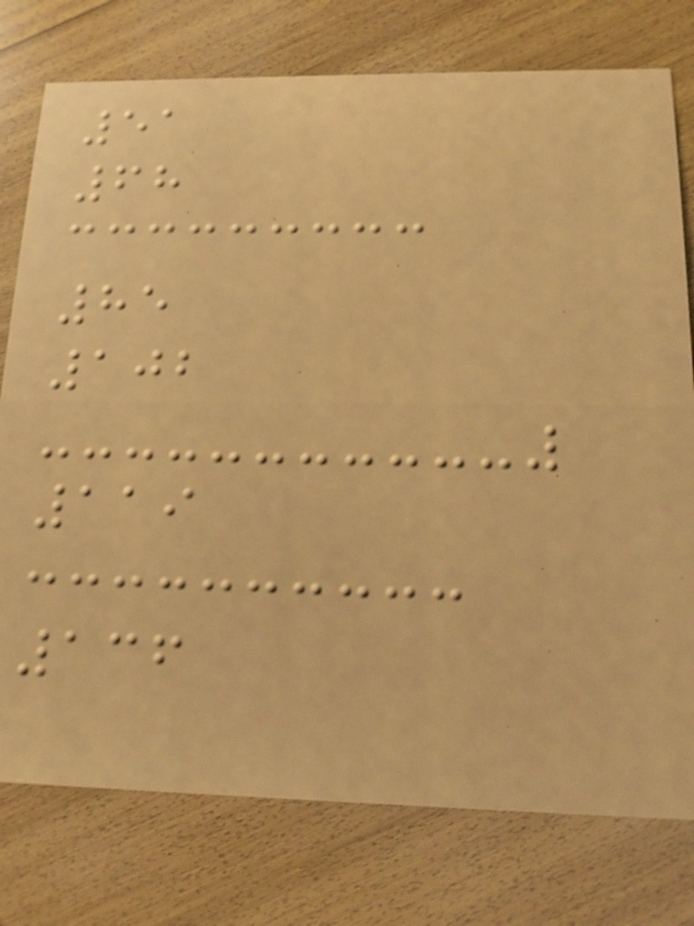51
68
85
102
119
136
